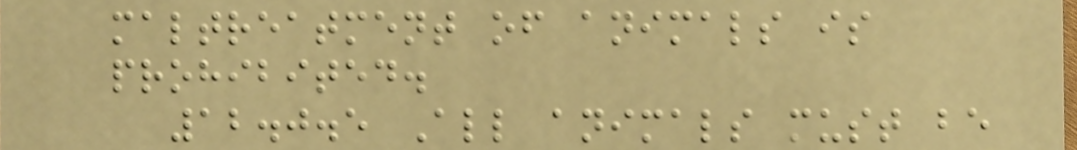maltreatment of animals is
prohibited.
12.0.5 All animals must be
